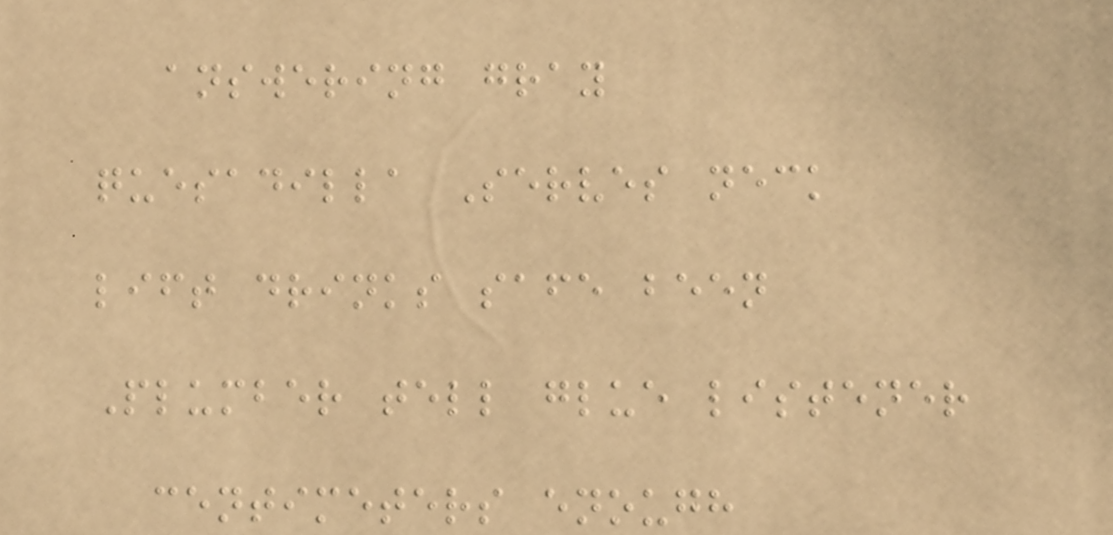answering gray
quesadilla Serves neck
lift drinks safe been
Plumber tell glue listener
centimeters enough
